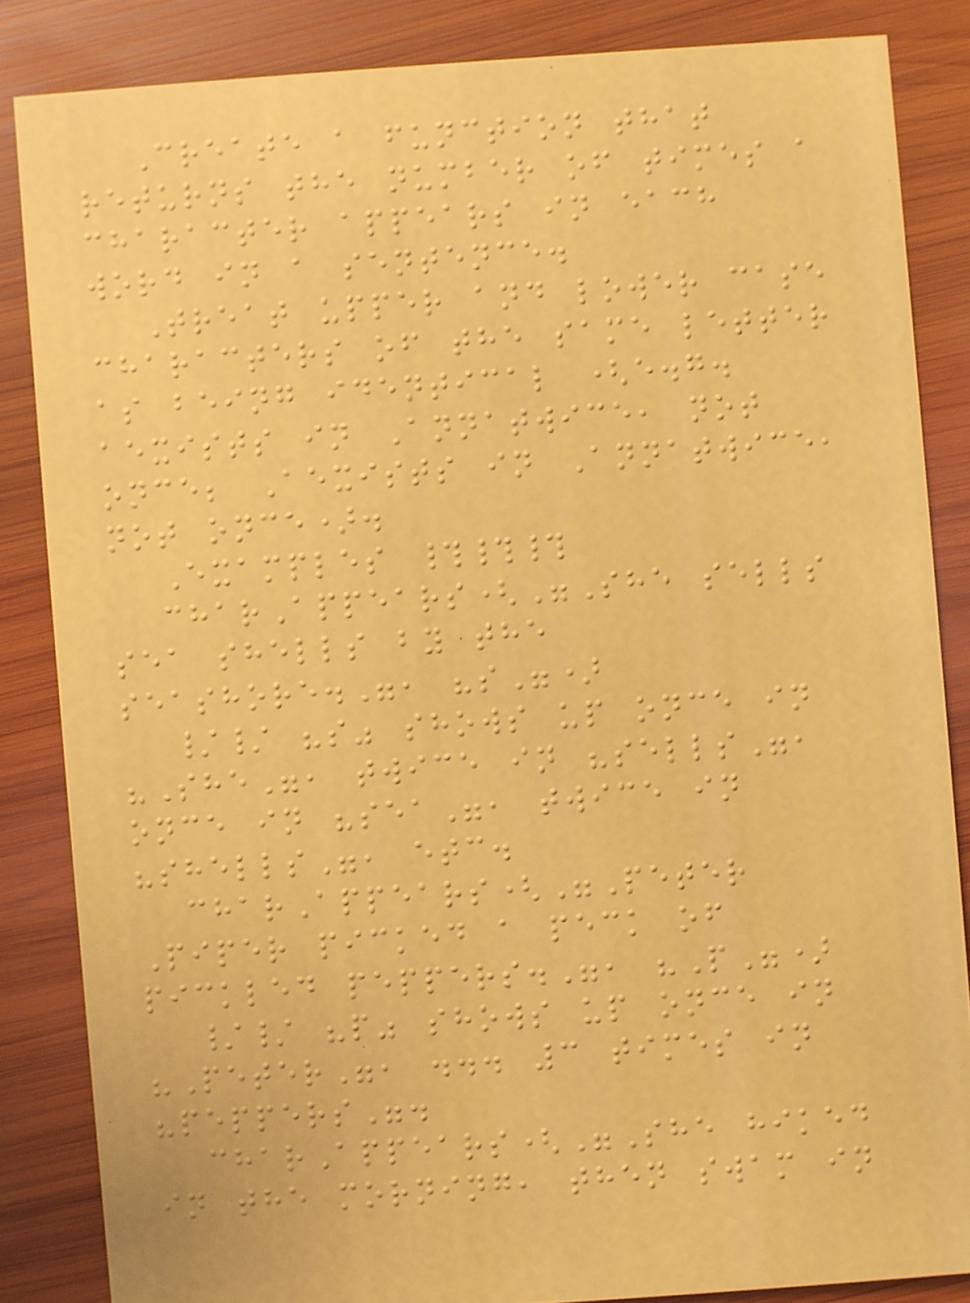Create a function that
returns the number of times a
character appears in each
word in a sentence.
Treat upper and lower case
characters of the same letter
as being identical (e.g.
aexists in Annatwice, not
once; Aexists in Annatwice,
not once).
Examples ###
charAppears("She sells
sea shells by the
seashore.", "s")
// "s" shows up once in
"She", twice in "sells",
once in "sea", twice in
"shells", etc.
charAppears("Peter
Piper picked a peck of
pickled peppers.", "P")
// "p" shows up once in
"Peter", ... 3 times in
"peppers".
charAppears("She hiked
in the morning, then swam in
